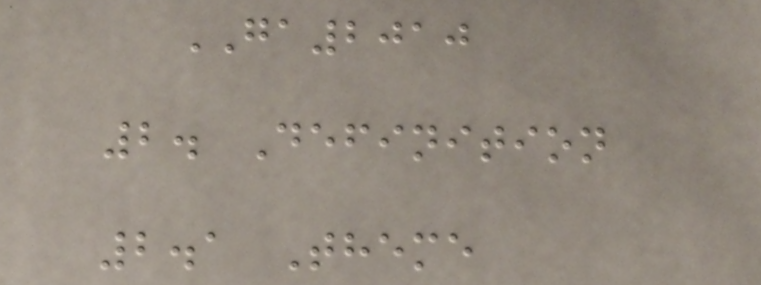GA2010
2. Definition
2.1 Theme
